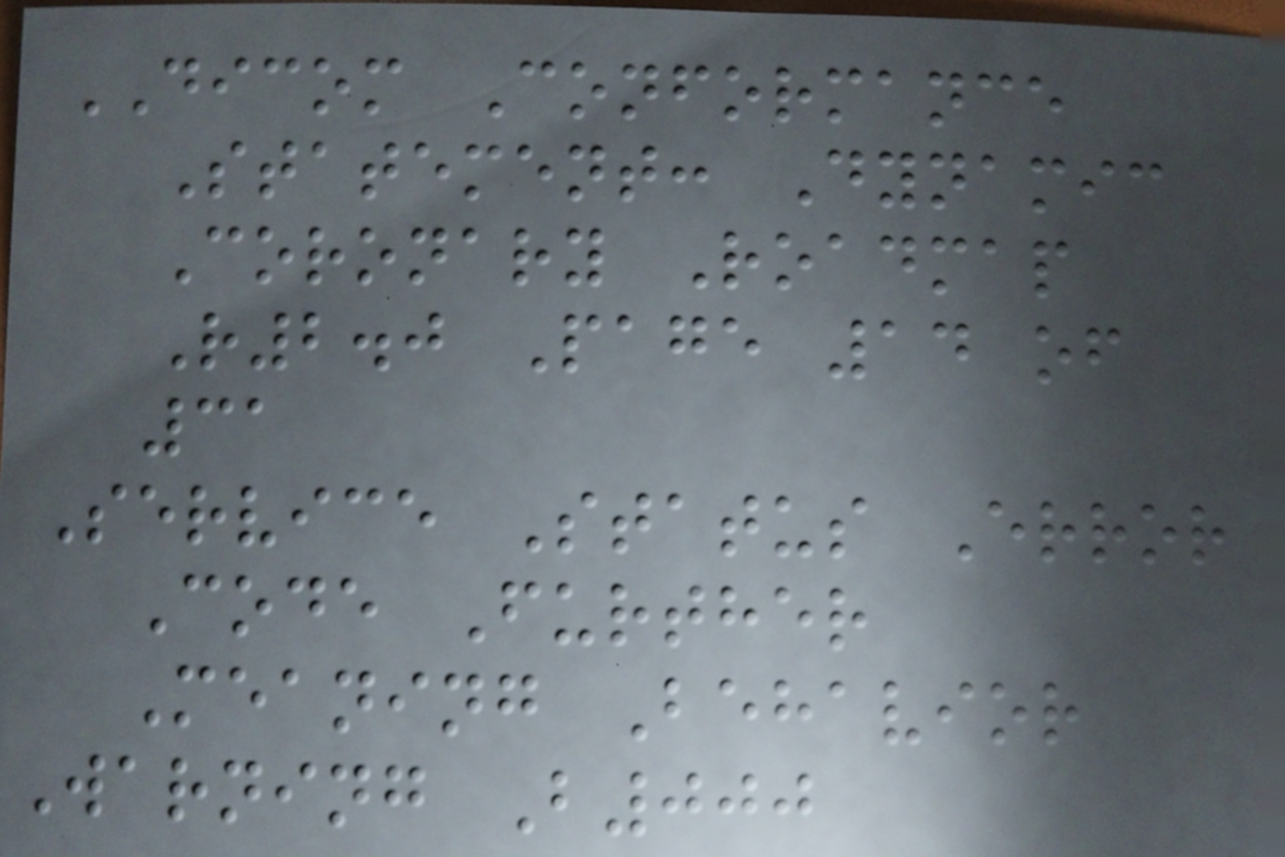DICOM Conformance
Statement: Dynamic
Coronary Roadmap
R2.0 Page 14 of
31
Service Status Error
Code Further
Meaning Behavior
Warning B000
